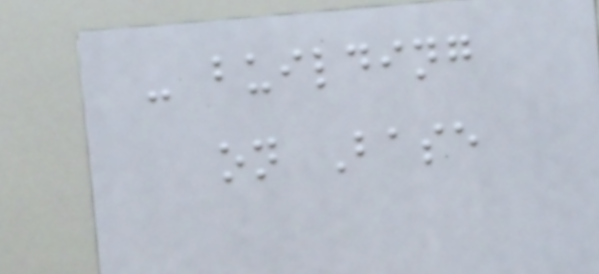- building
on Base
